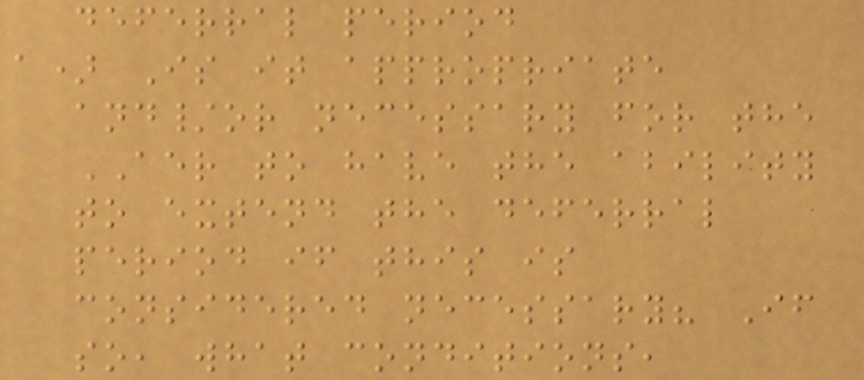deferral period
a) Is it appropriate
and/or necessary for the
AER to have the ability
to extend the deferral
period if this is
considered necessary? If
so, what conditions,
